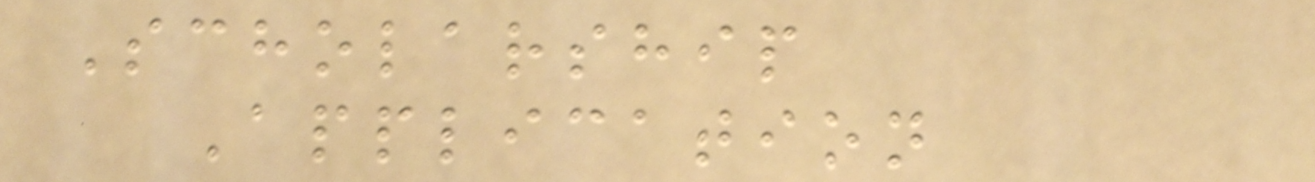Scholarship
Application
